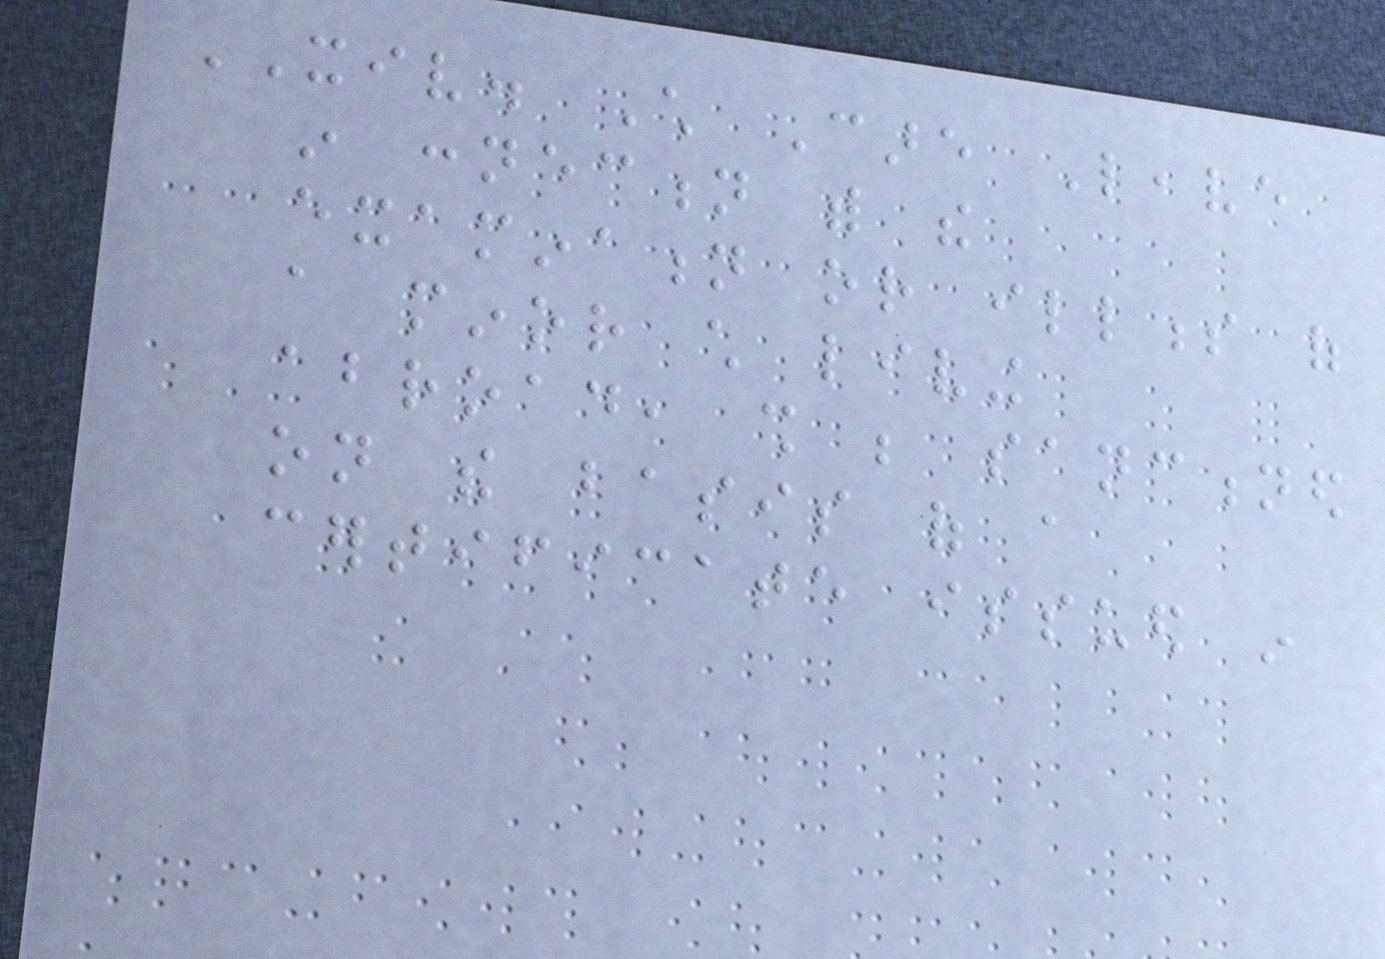XIV. Child Care Leave
in connection with the
examination or illness of
a minor child living
abroad, shall be sanctioned
on the basis of a
certificate issued in
